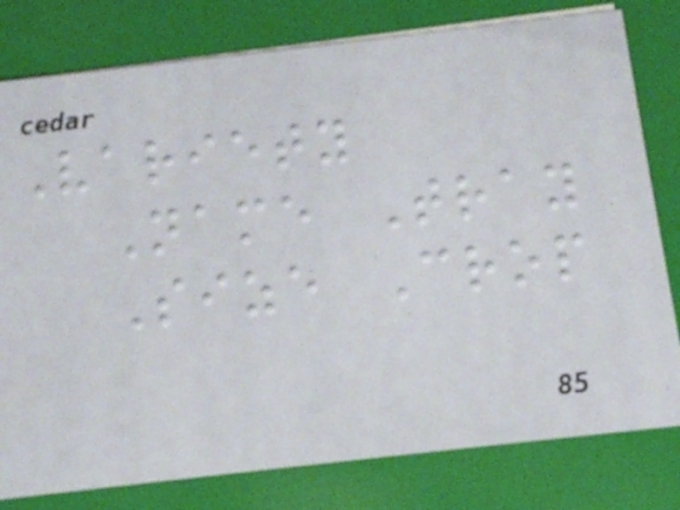Variety
Name Tray
Size Crop
